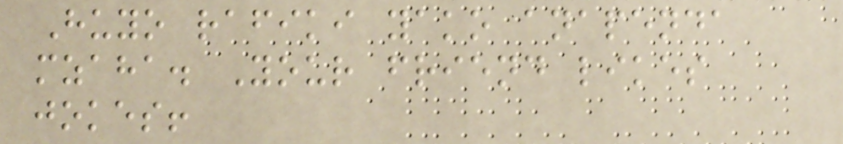Huyo rafiki yako anapenda
mzaha. Your friend likes
jokes!
